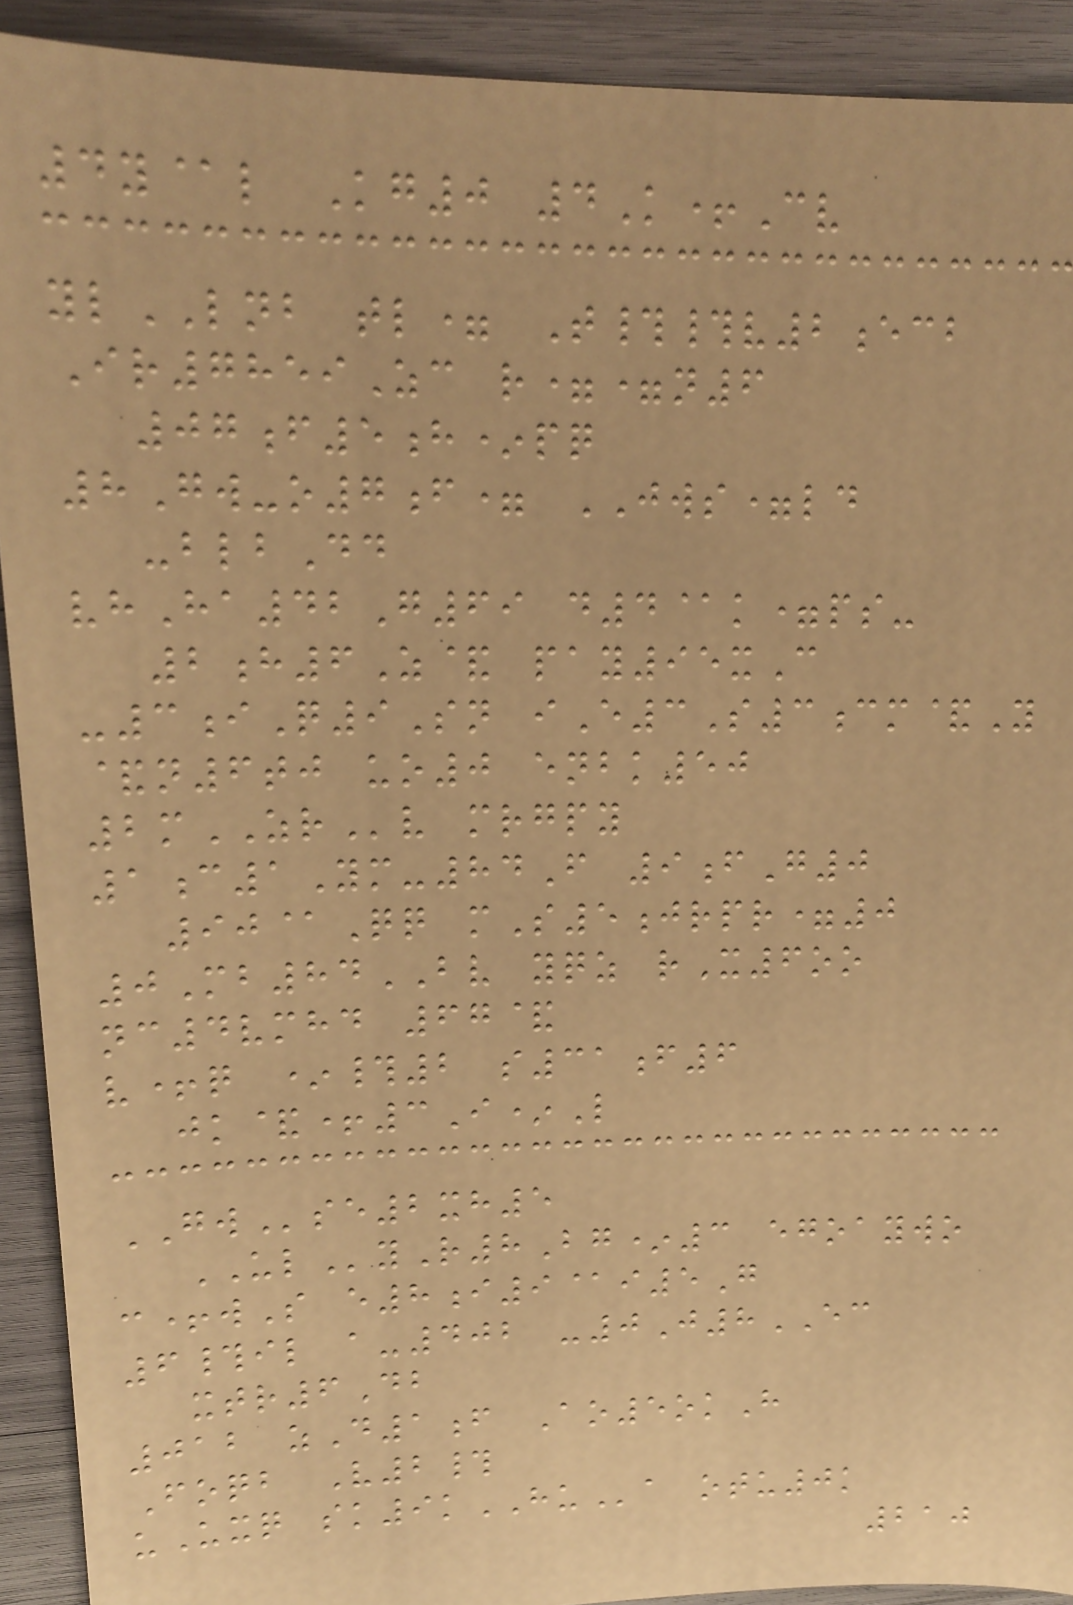4y@l Kg0 4K+Cv
ylLNB tl= T##v2ecb
Ir7859Zc r==n6
07f5h*pq
8Gw-o7f= JWS=ld
-blbDd
vhHa42G69 d4@k=ps-
2h6Z& pay95xC
-3iQ9Sn iE3S3cm&Y
&n6tj uo0 enbk50
2mZRv mrgpy
1c1Ym-84F 9fG0
90@Qq mS5jrpr=0
0Mb84BV yqz rX6oo
nc4vmhd 67&
v+q *#2 s31f6
jk&+3I*L
GWse2xh5
ULyR8Bg*3 egoaywo
c+wS e8i9@i5G
6#il a-402 -0J8EC
xtr6Db
012 zD1f Ao5okH
Foqb V2#
uUxq sk9kHUa otu0k
210
